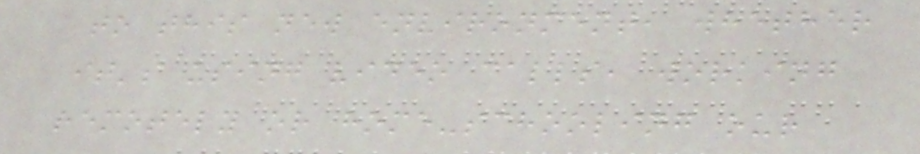to this new environment, whether
it's using video calls, working
remotely or home-schooling our
